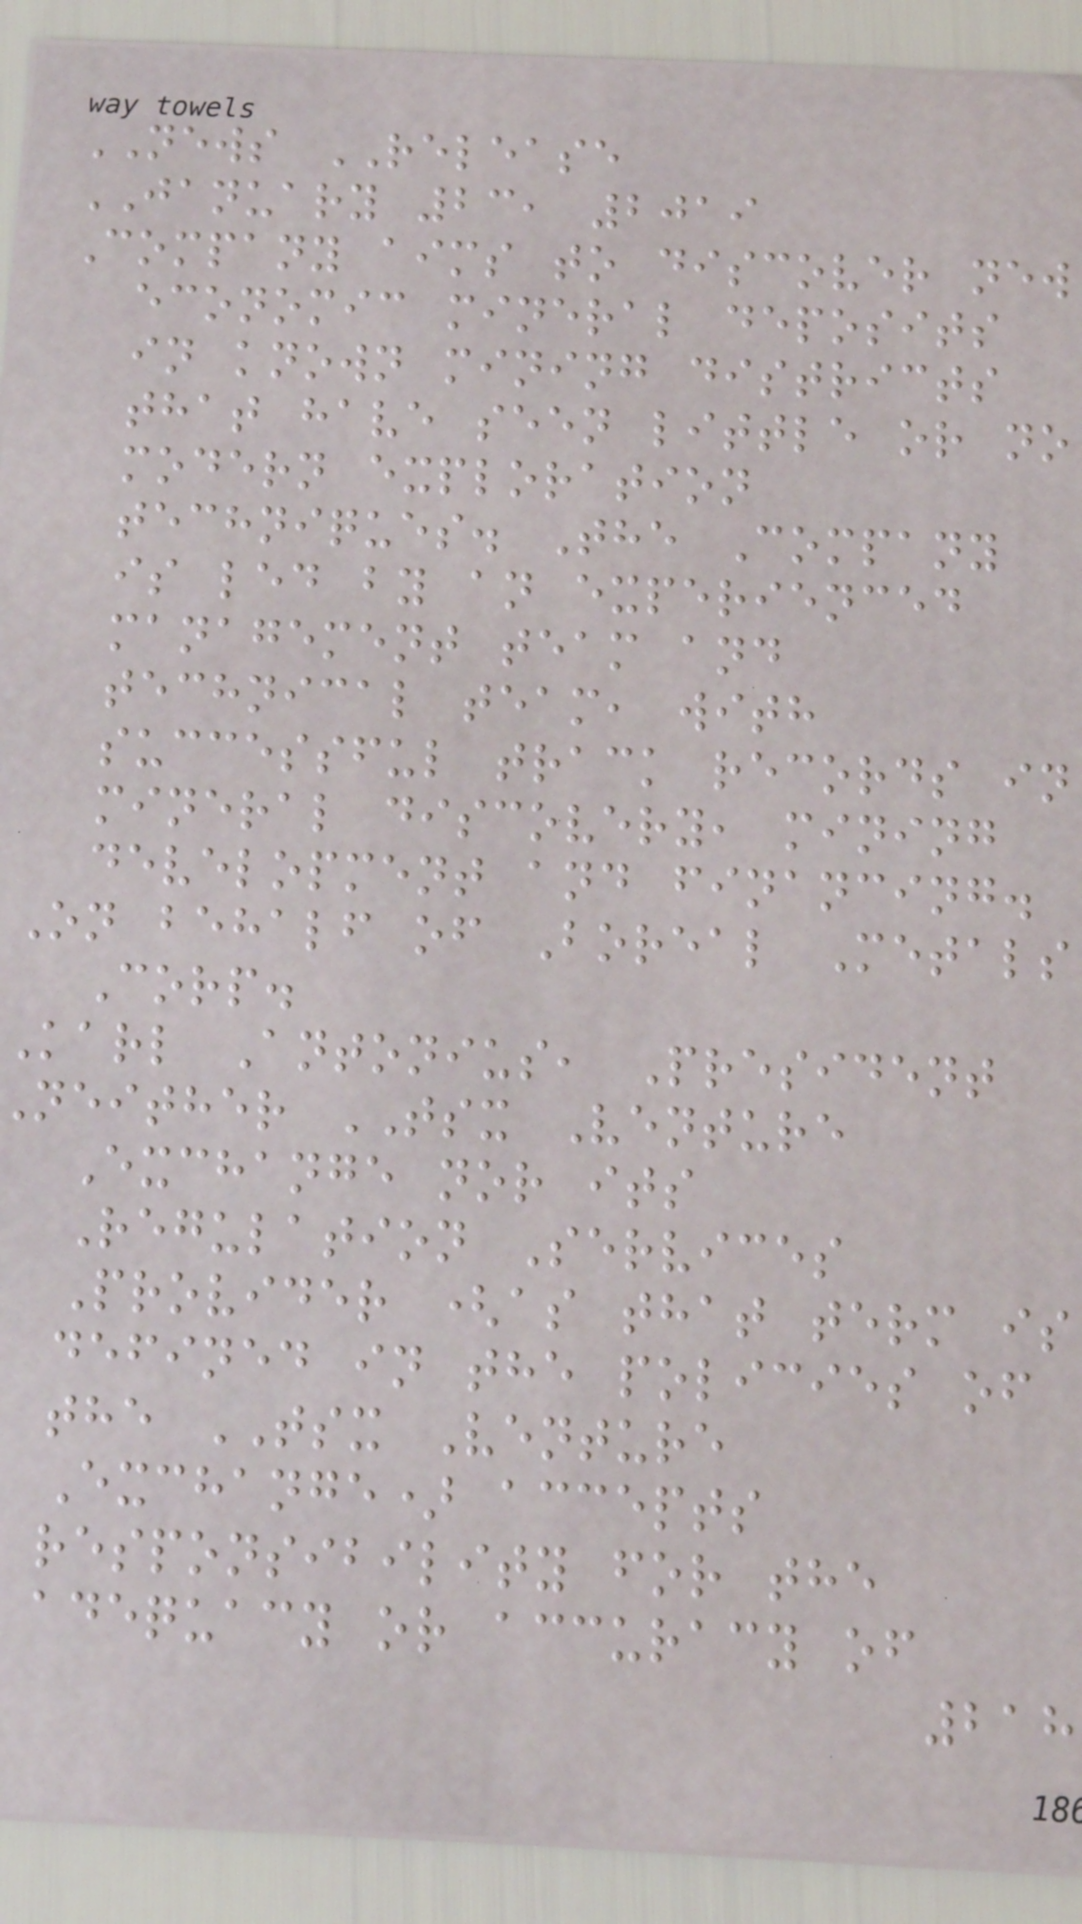NEWS RELEASE
JANUARY 23, 2019
Company aims to discover new
economic mineral deposits
in known mining districts
that have seen little or no
modern exploration
techniques. The Company
is led by an experienced
management team and
technical team, with
successful track records in
mineral discovery, mining
development and financing.
On behalf of Boreal Metals
Corp.
Karl Antonius, President
neither TSX Venture
Exchange nor its
Regulation Services
Provider (as that term is
defined in the policies of
the TSX Venture
Exchange) accepts
responsibility for the
adequacy or accuracy of
218
